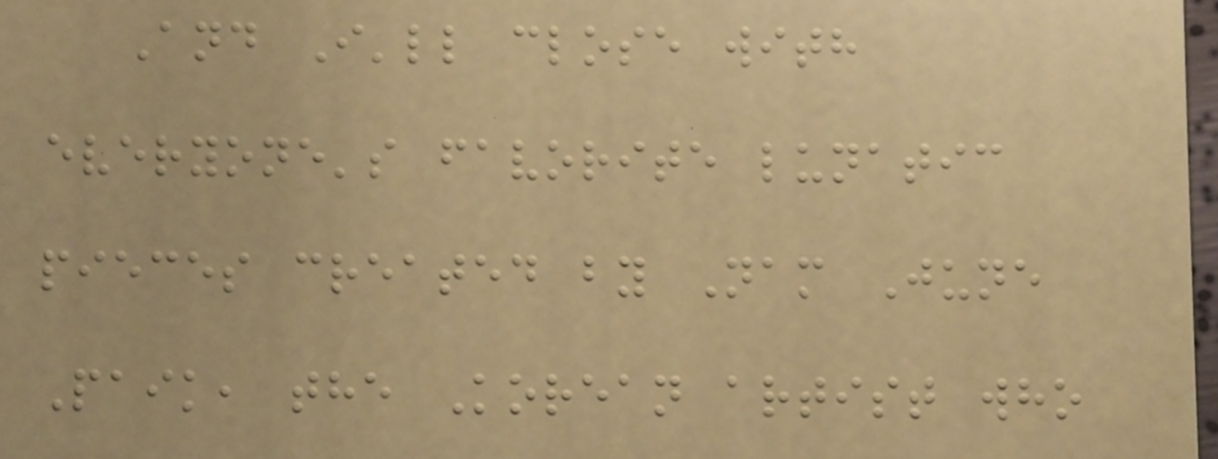And I'll close with
everyone's favorite lunatic
pieces created by Nam June
Paik, the Korean artist who
